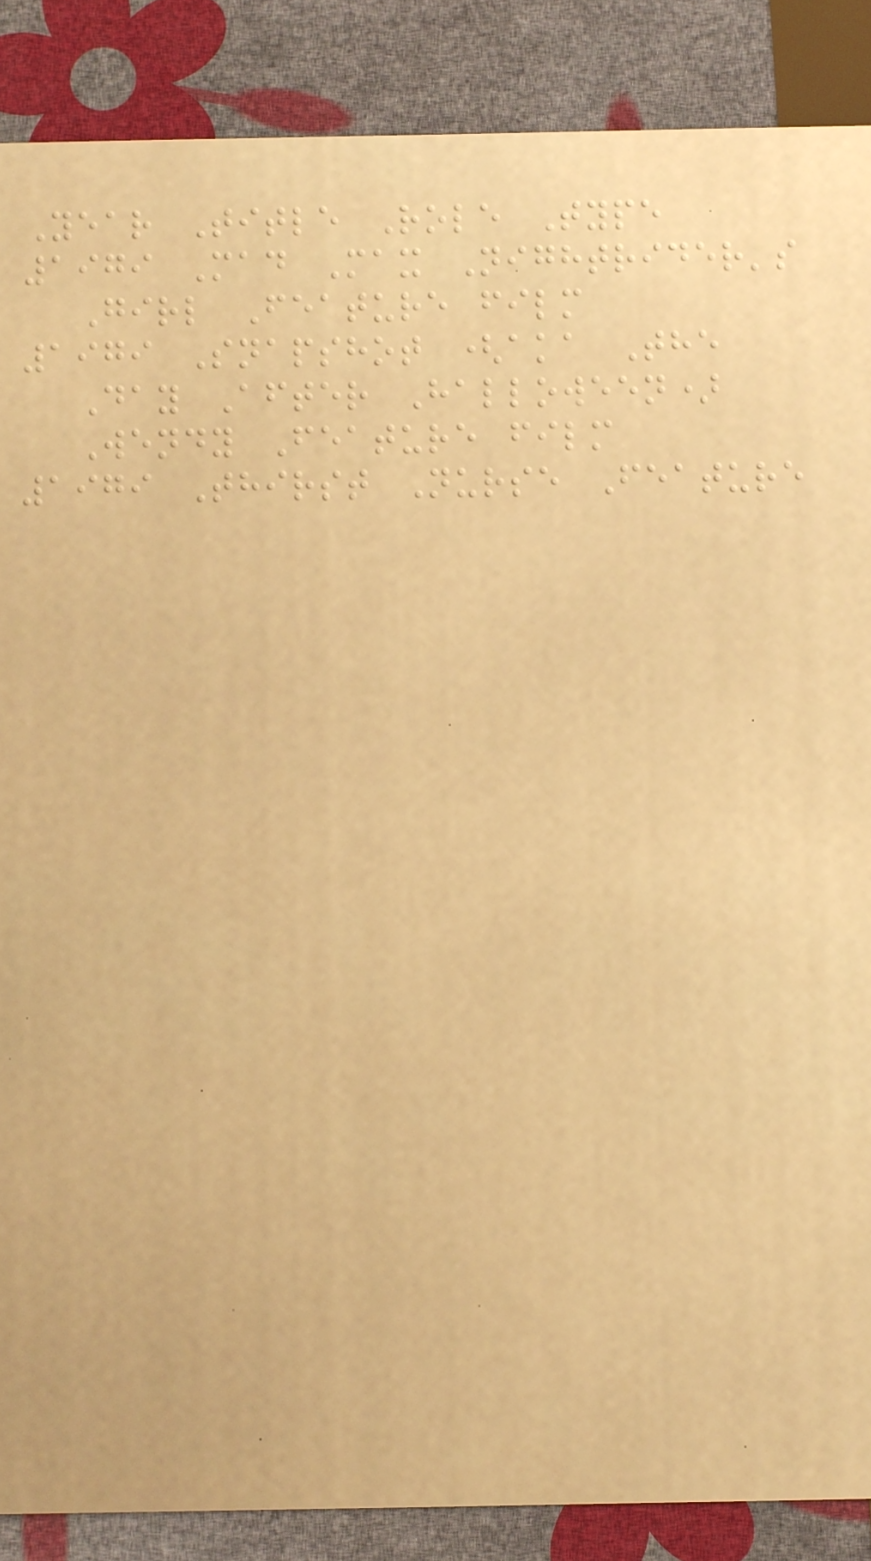Year Title Role Type
1979 Mad Max Nightrider's
Girl Feature film
1979 Snapshot (aka The
Day After Halloween)
Wendy Feature film
1979 Thirst Nurse Feature
